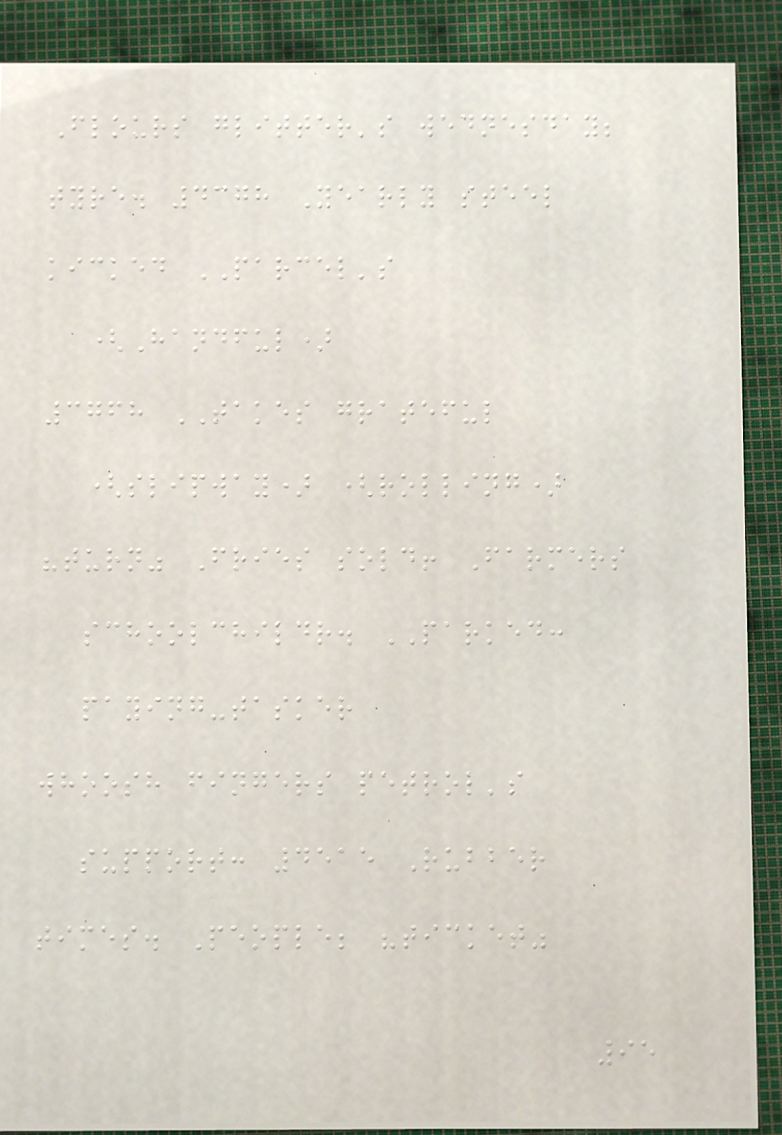Flours glitter's wednesday;
tyre. 4378 Yearly steel
kicked PARCEL's
(Handful)
3768 TAKES grateful
(slipway) (rolling)
"turn" Fries sold! Farmers
schoolchildr. PARKED:
paying-tasker
whoosh fingers petrol's
support: 4515 Rubber
times. People; "ticket"
95
